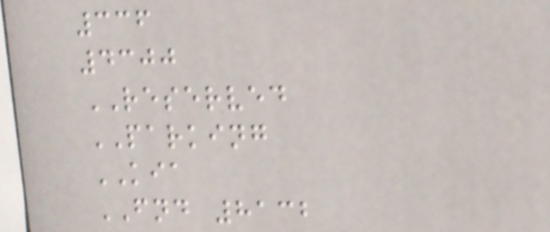336
4300
RESERVED
PARKING
KIA
FND 8132
